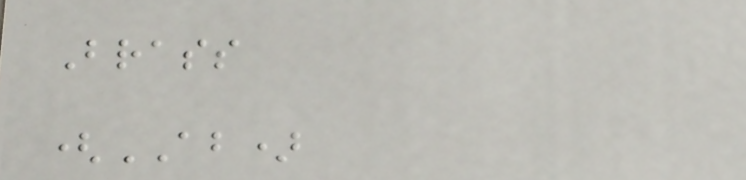Brass
(AB)
